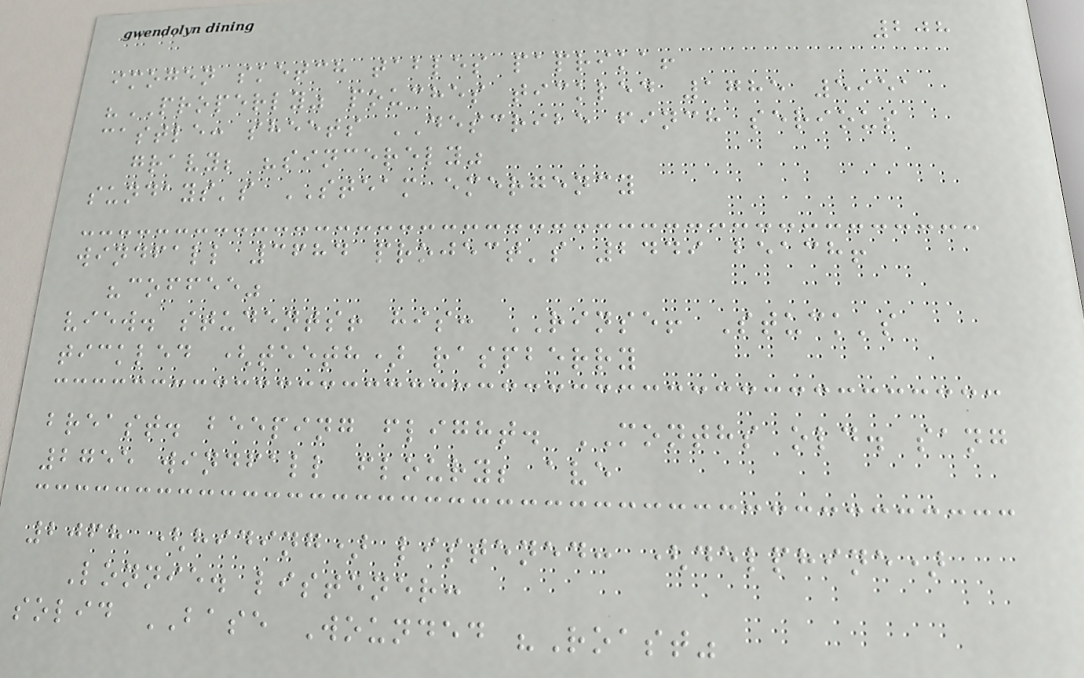208
imogen sketch tables paprika!
"PROPERLY" pouches tickled 1785 5951
castle: sheets DESCRIBE finch serious
gravy; "sincerely"
sundays's STEAM emergency
windfall 3684 project's 2449 beach!
"coffee"
view. students! his: RINSE! Stuck's
tickled (teeth) raspberry
breast. beeping flight. MONTHS old. sang
2755 windfall floury; ave
2068 (hiding) listened: (delphine)
Lonnie. listener:
solid BASE Wounded "Roast"
